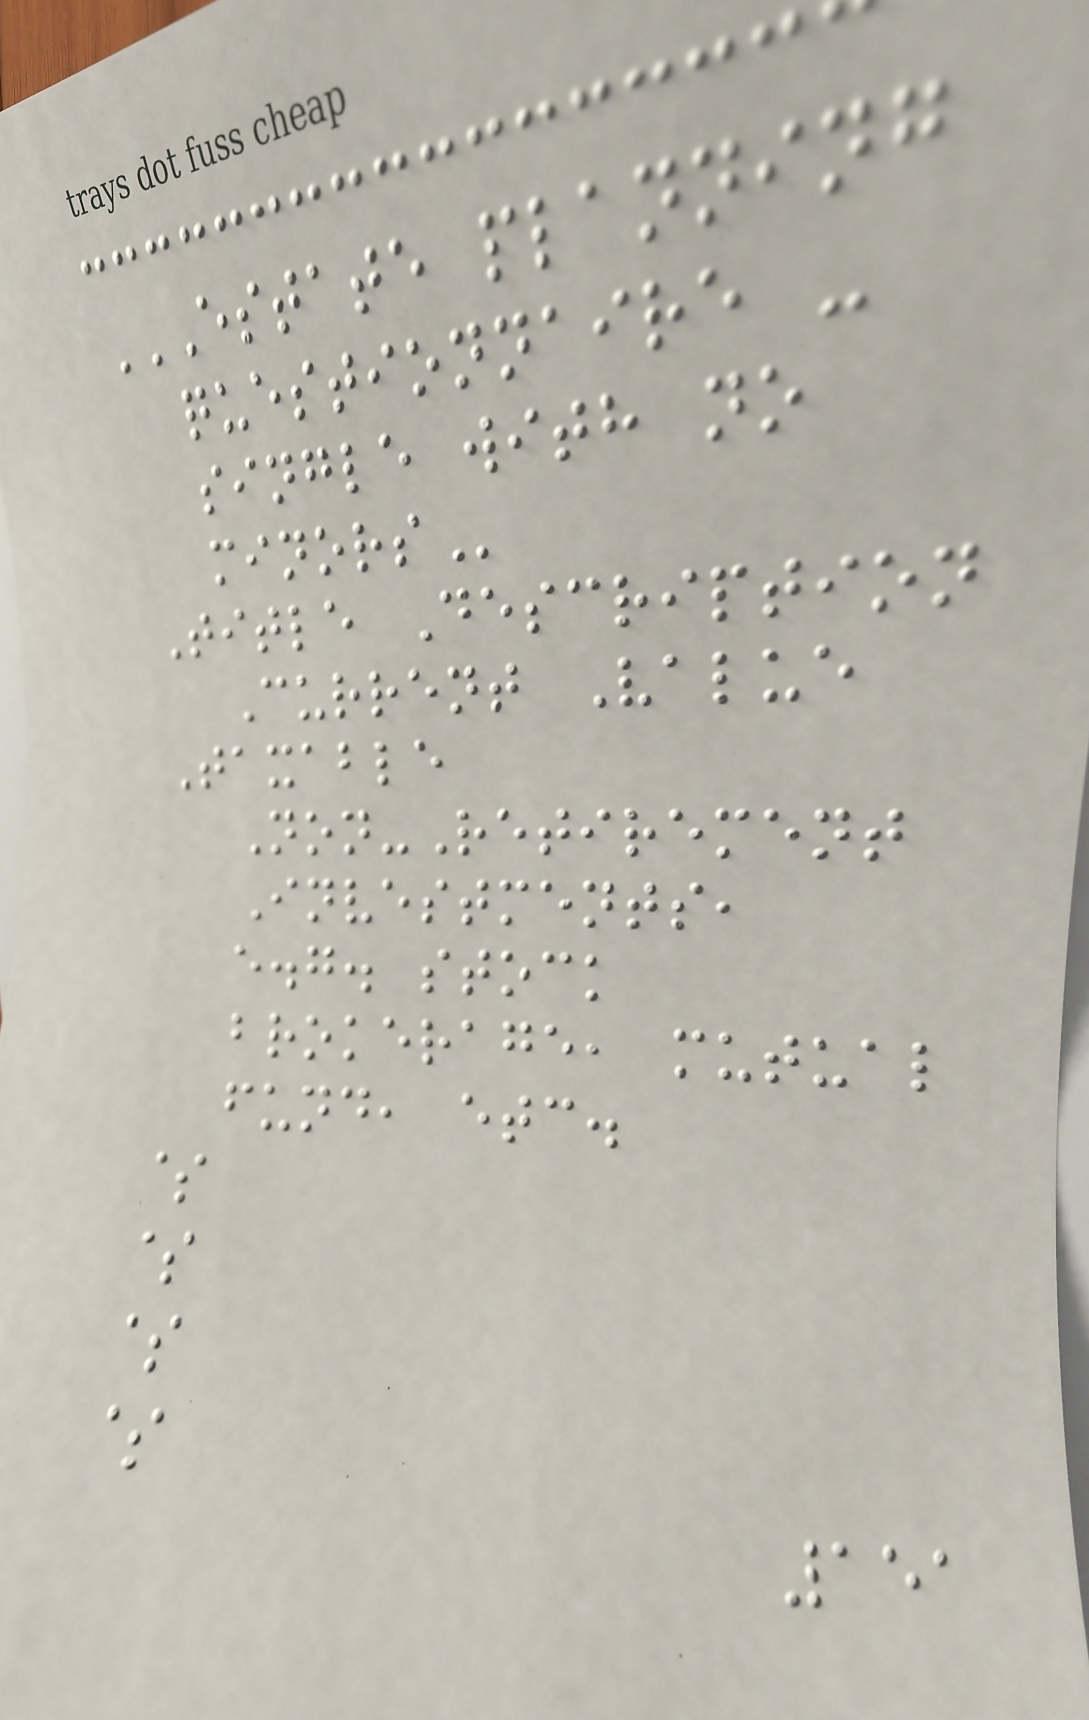ESTATE PLANNING
QUESTIONNAIRE -
SINGLE WITH NO
MINORS
Title Description
Current Value
Taxable
Non-Retirement
Investments,
e.g. stock
brokerage, mutual
fund, etc.
$
$
$
$
151
